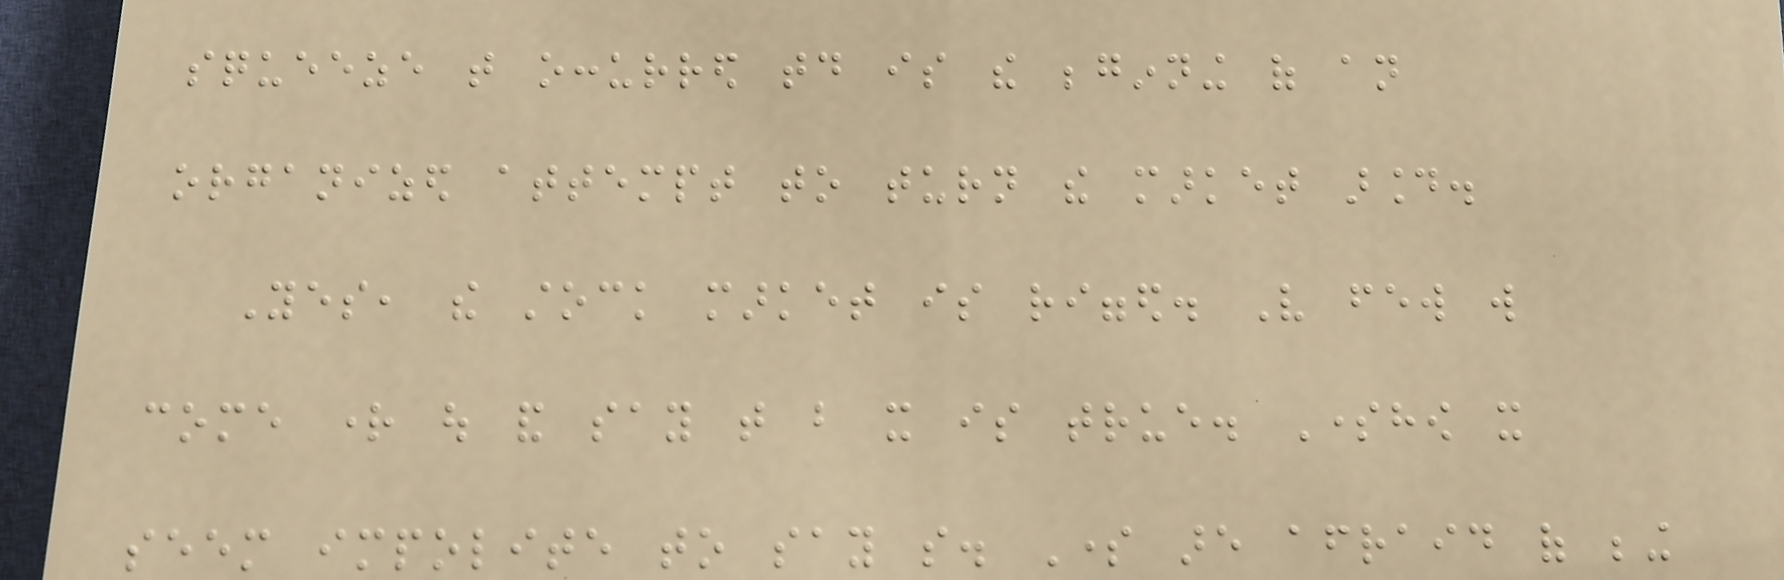squeeze that occurred today is the beginning of an
organized attempt to turn the market around.
Yes, the stock market is rigged. Very few will
come right out and say that but it is true. Somehow it
seem impolite to say so. Some are afraid of being
